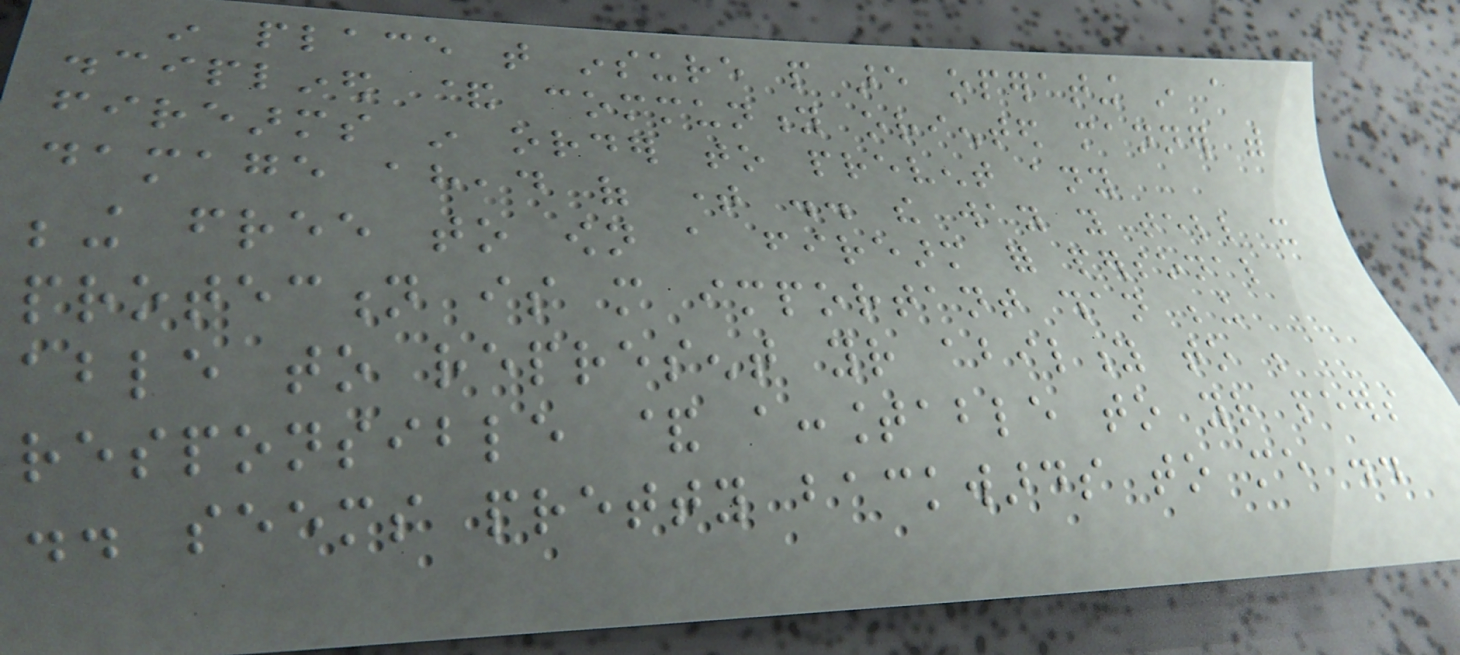in place that insure people are operating in a
disciplined & community oriented manner with
firearms in order to prevent any
damage ahead of time .. the way you tell it
being free to own a firearm for personal
protection is more important than being
able to represent your ability to be
responsible & accountable to your peers
.. seems pretty backwards to me ..
